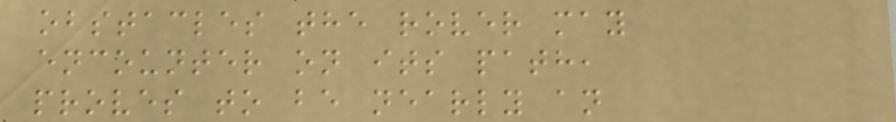obstacles the rover may
encounter on its path,
proves to be nearly an
